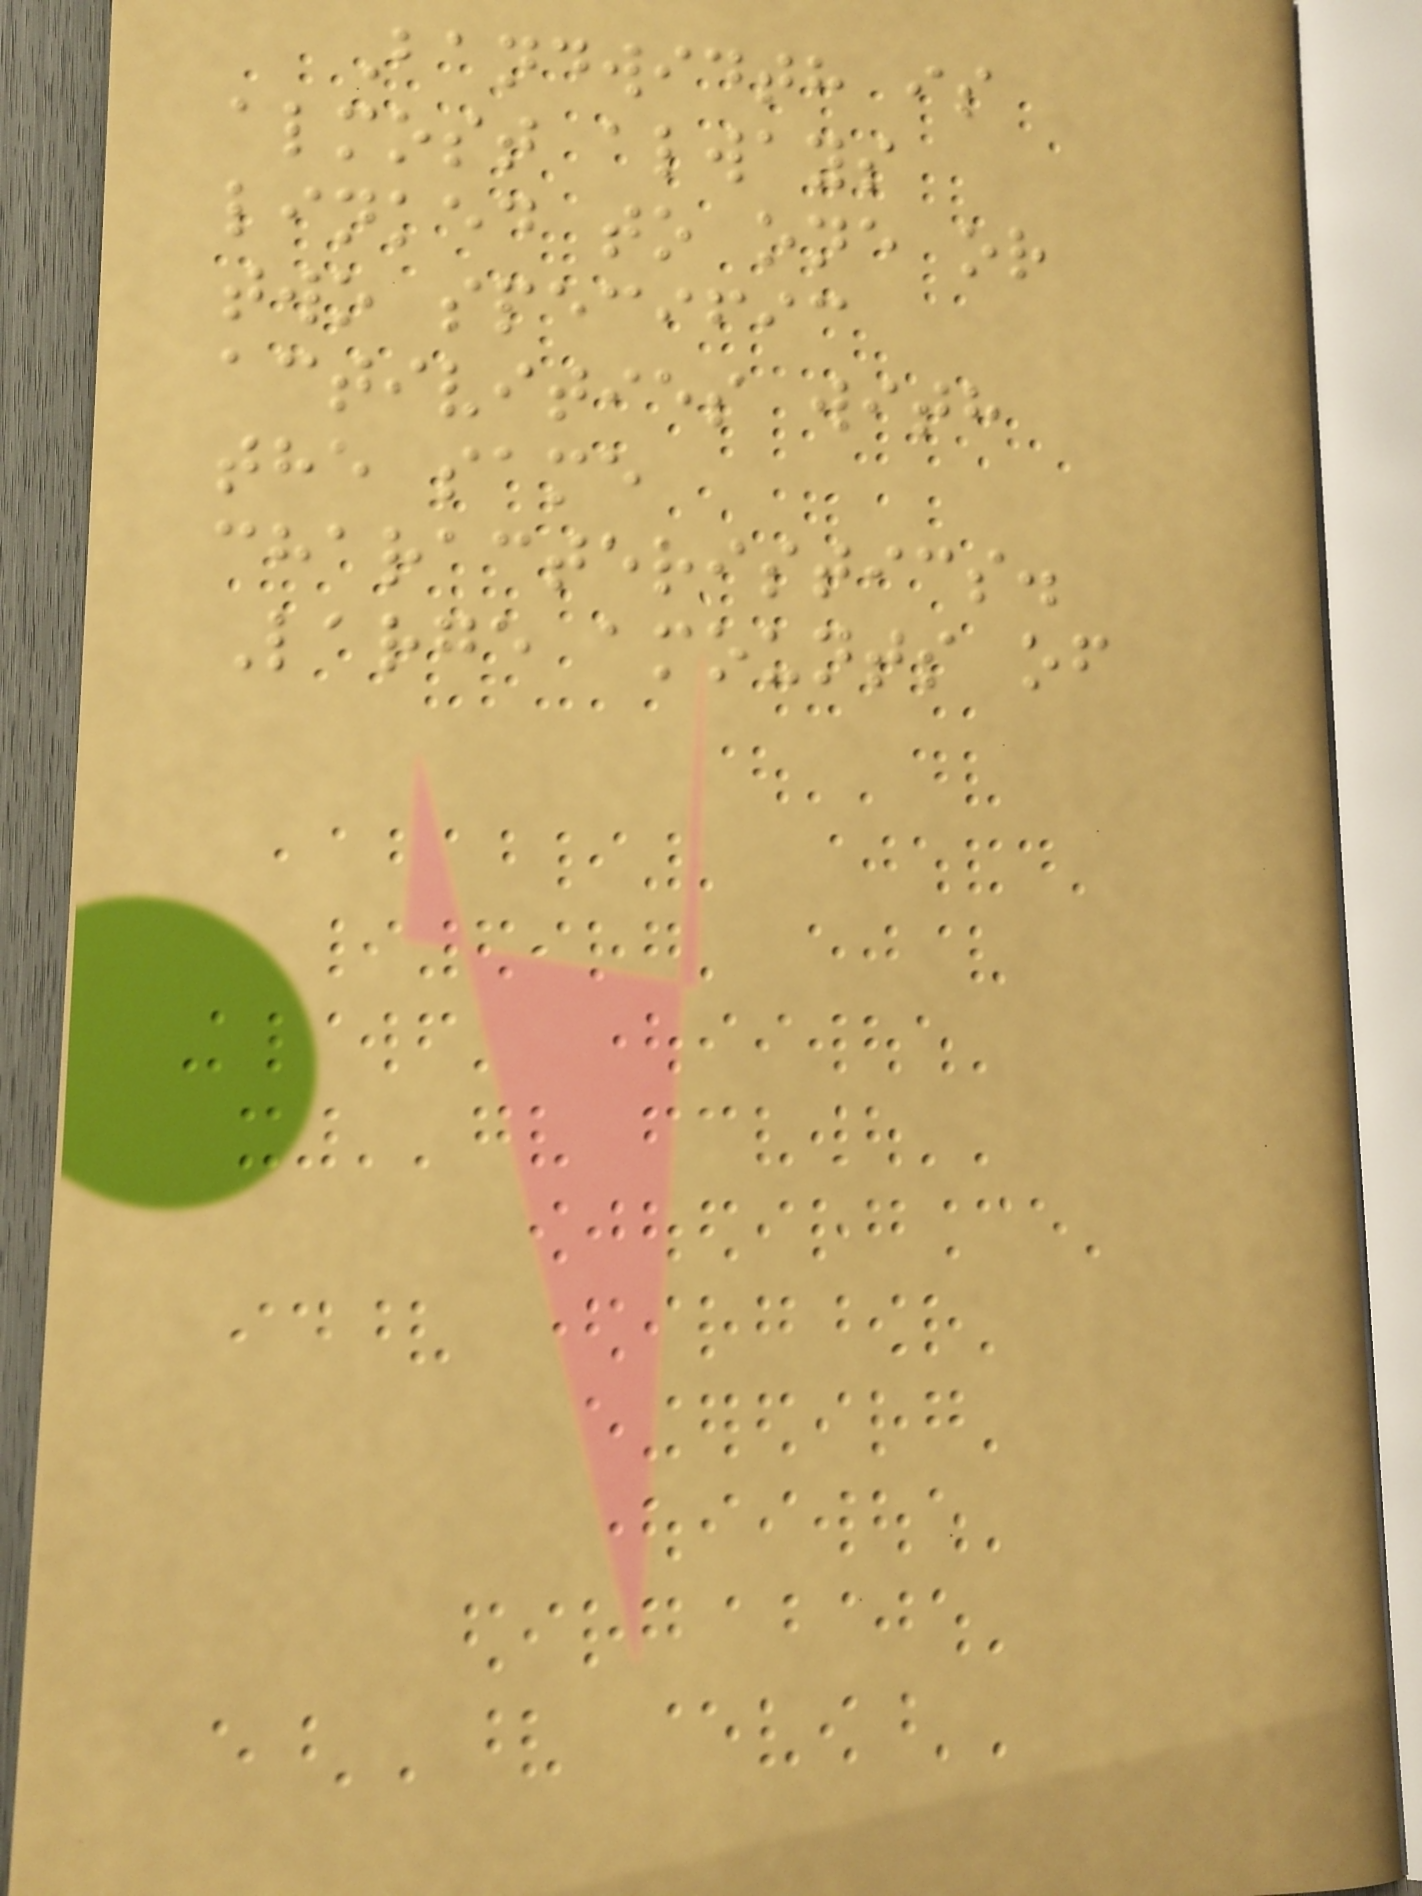Bandwidth is
almost always
linked to one or
two specific
activities with
the same
characteristics.
Large amounts of
